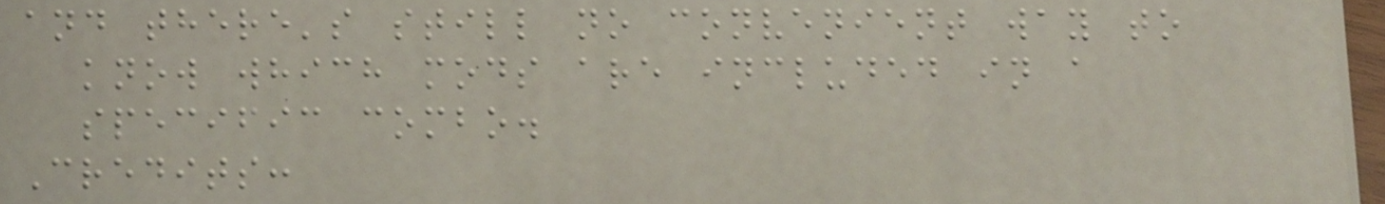and there's still no convenient way to
know which mods are included in a
specific combo.
Credits:
